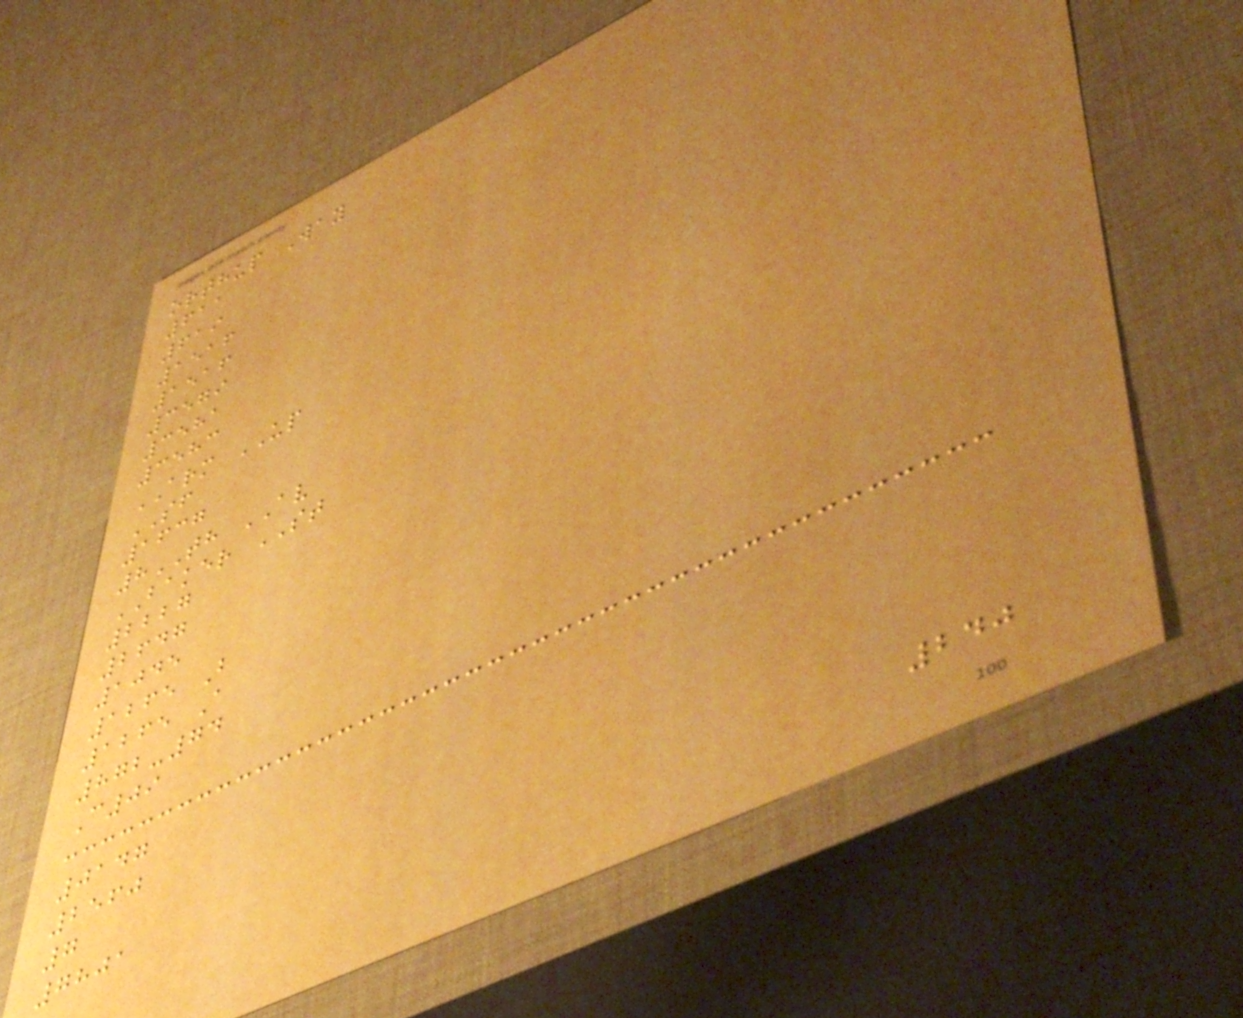orthup Way
611
619
1516
1516
3579
3581
3583
ARM UP
SF
1637
8TH AV
BAKER ST
2227
2647
1045
1265 B
1265 A
872-74
C09
0147
2560
7
7801
240
